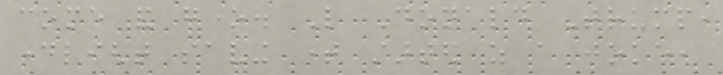come and gone. Like Donald Trump,
daylight saving time started as a joke,
